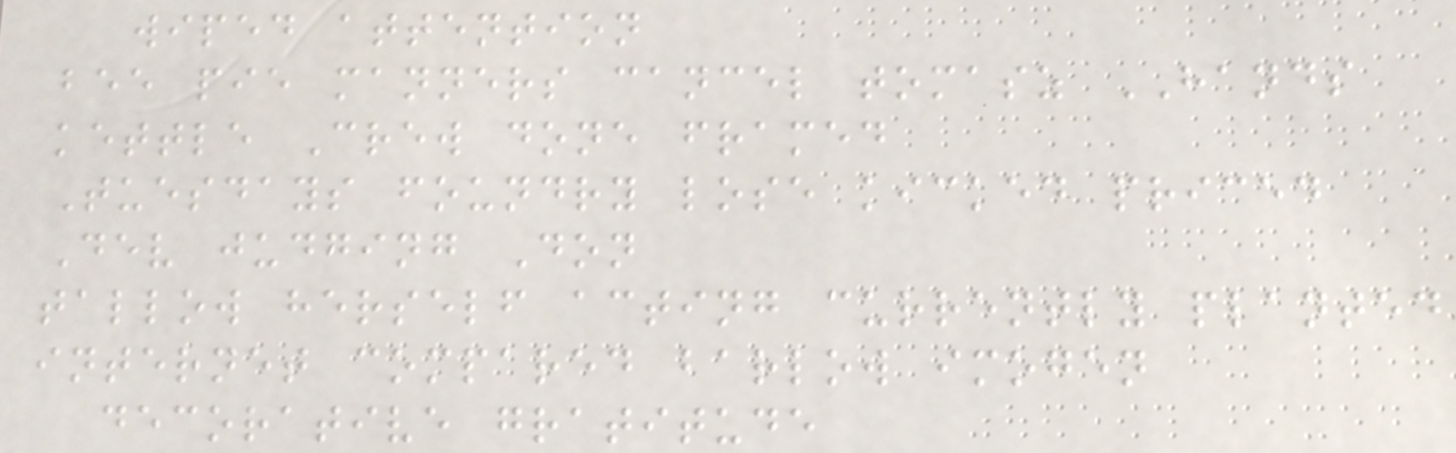wiped attention
bee pie manners cancel tomasz HANDS
kettle Crew done framed
Tuesdays foundry lose kicked priced
Dev judging Don
tallow herself acting currently planted
internet compared barlow imogen
decorative gratitude
